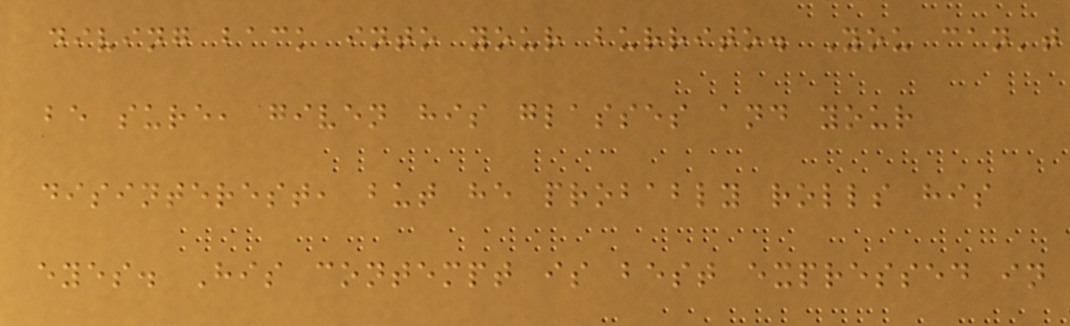diving back into your burrito. You can't
be sure, given his glasses and your
disinterest, but he probably rolls his
eyes. His contempt is best expressed in
